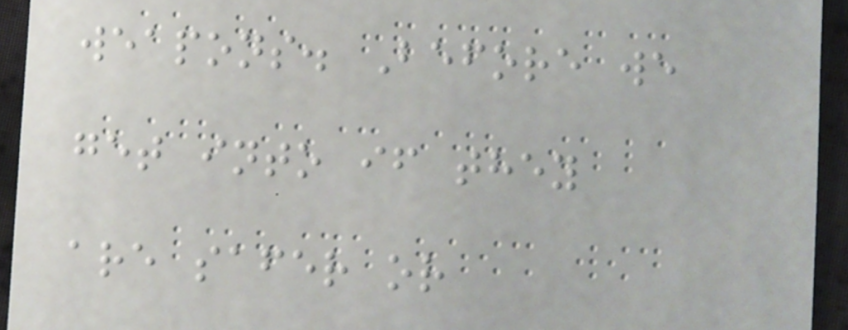weapons. Before we
get into if they
are safer or
